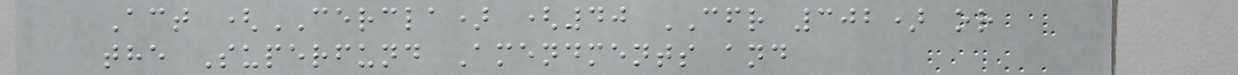Act (CERCLA) (40 CFR 302) or
the Superfund Amendments and
